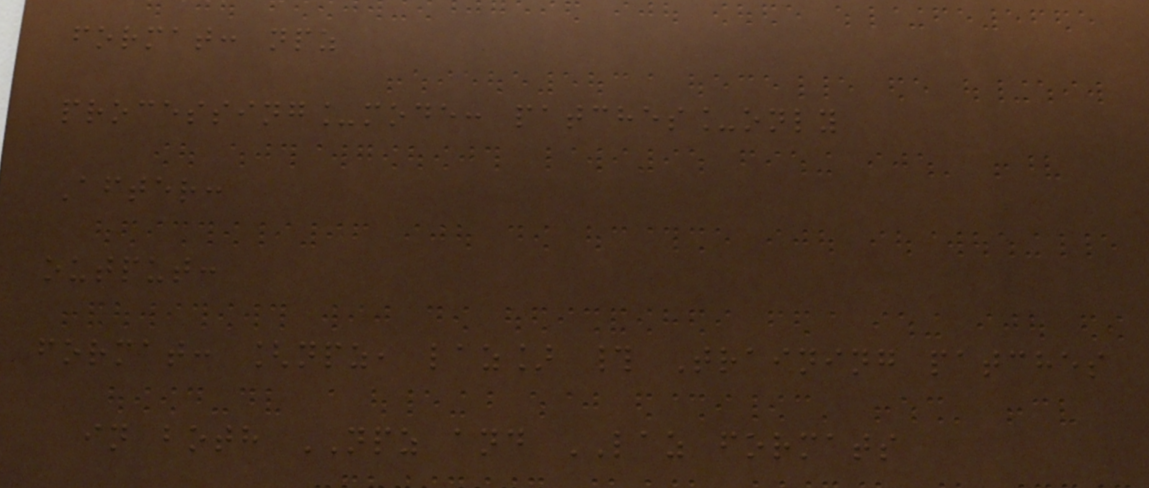format: npz
processing_mode: patches_only
After:
output:
format: [npz, laz] # Training patches
in both NPZ and LAZ formats
